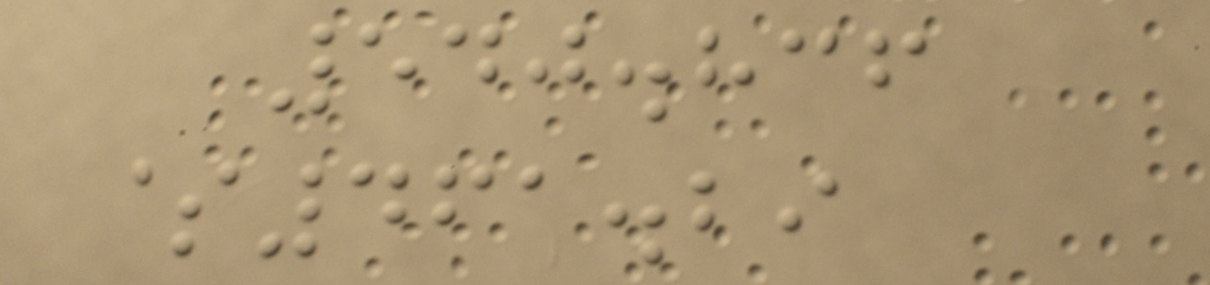540.836
$461.29
